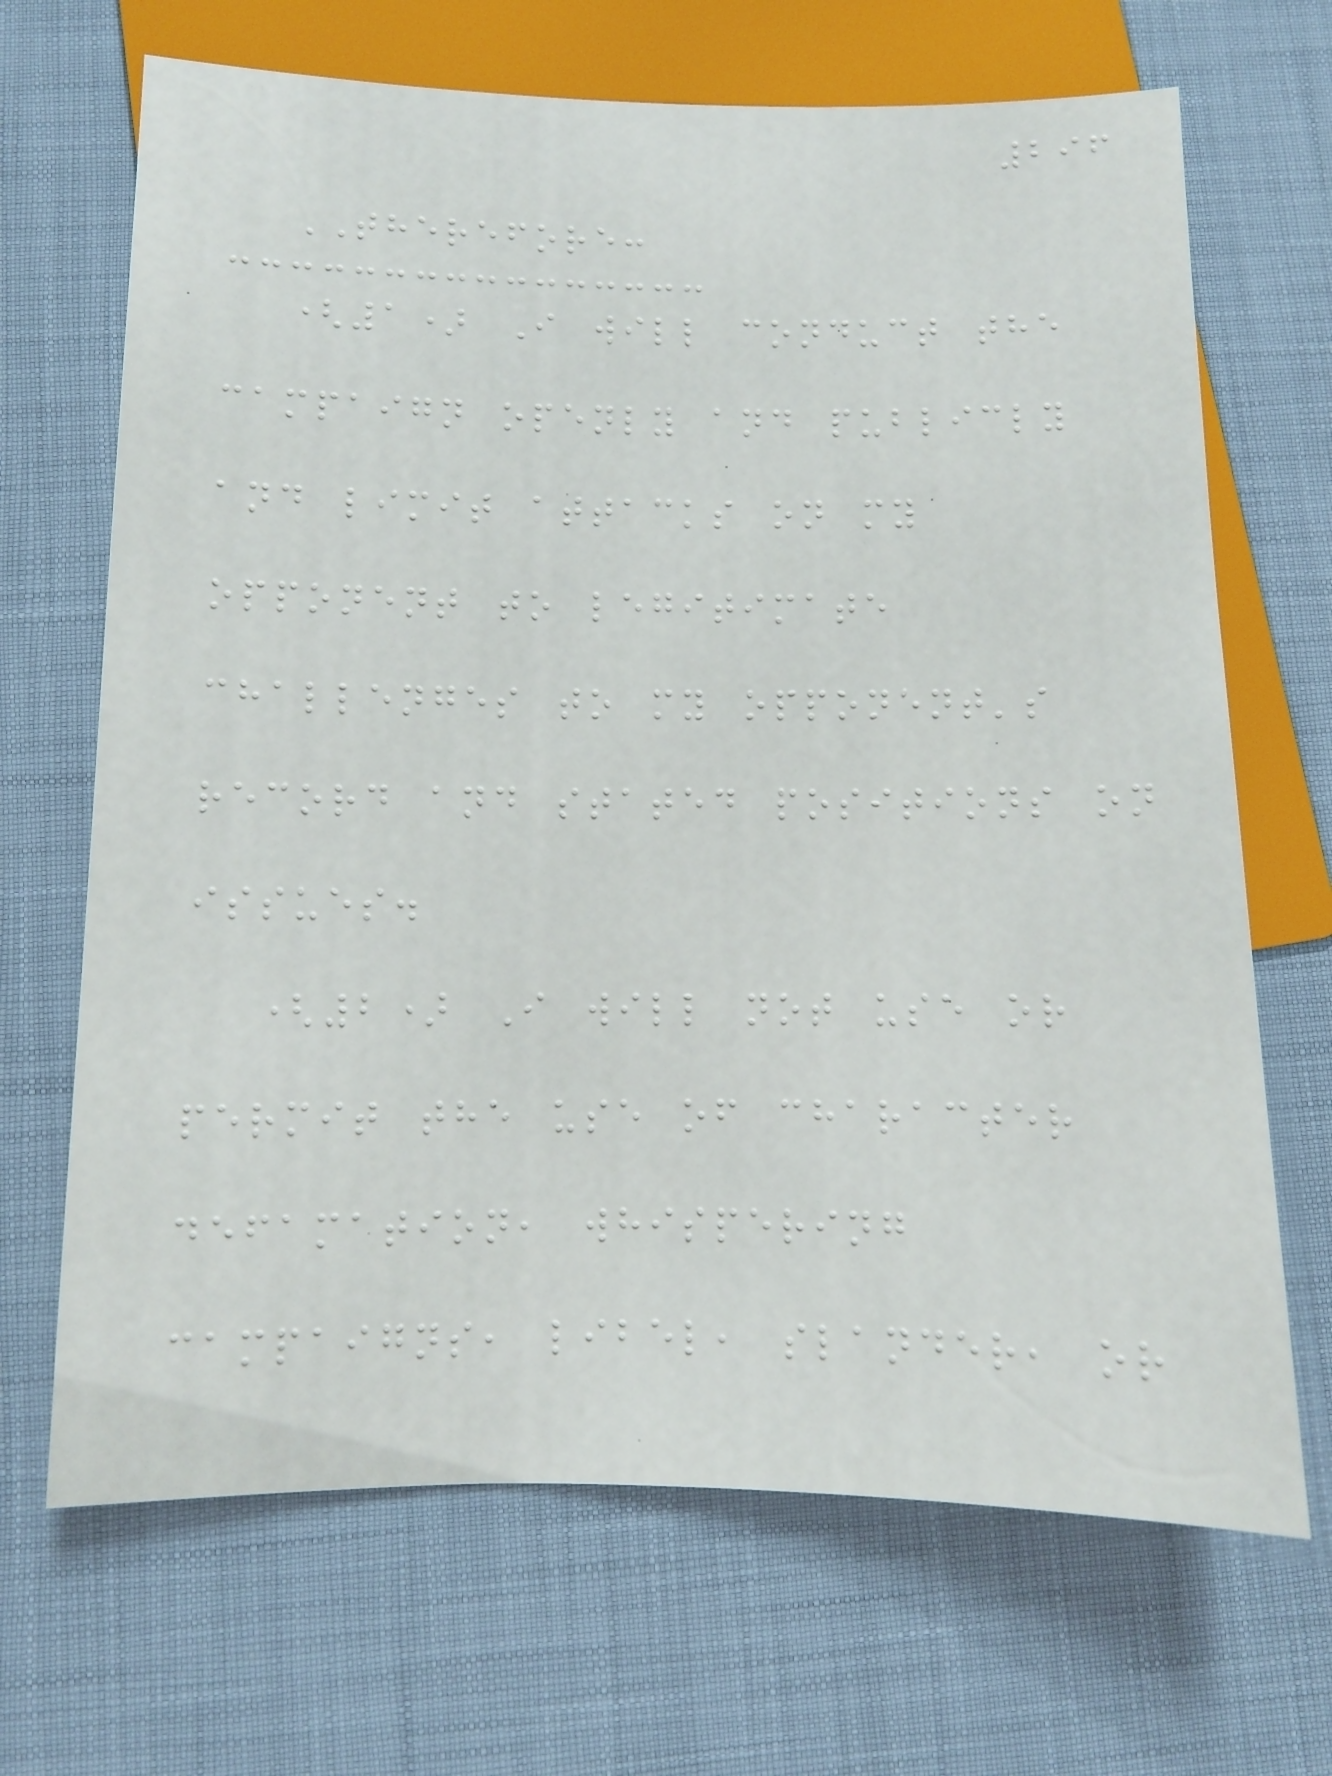296
THEREFORE:
(1) I will conduct the
campaign openly and publicly
and limit attacks on my
opponent to legitimate
challenges to my opponent's
record and stated positions on
issues.
(2) I will not use or
permit the use of character
defamation, whispering
campaigns, libel, slander, or
